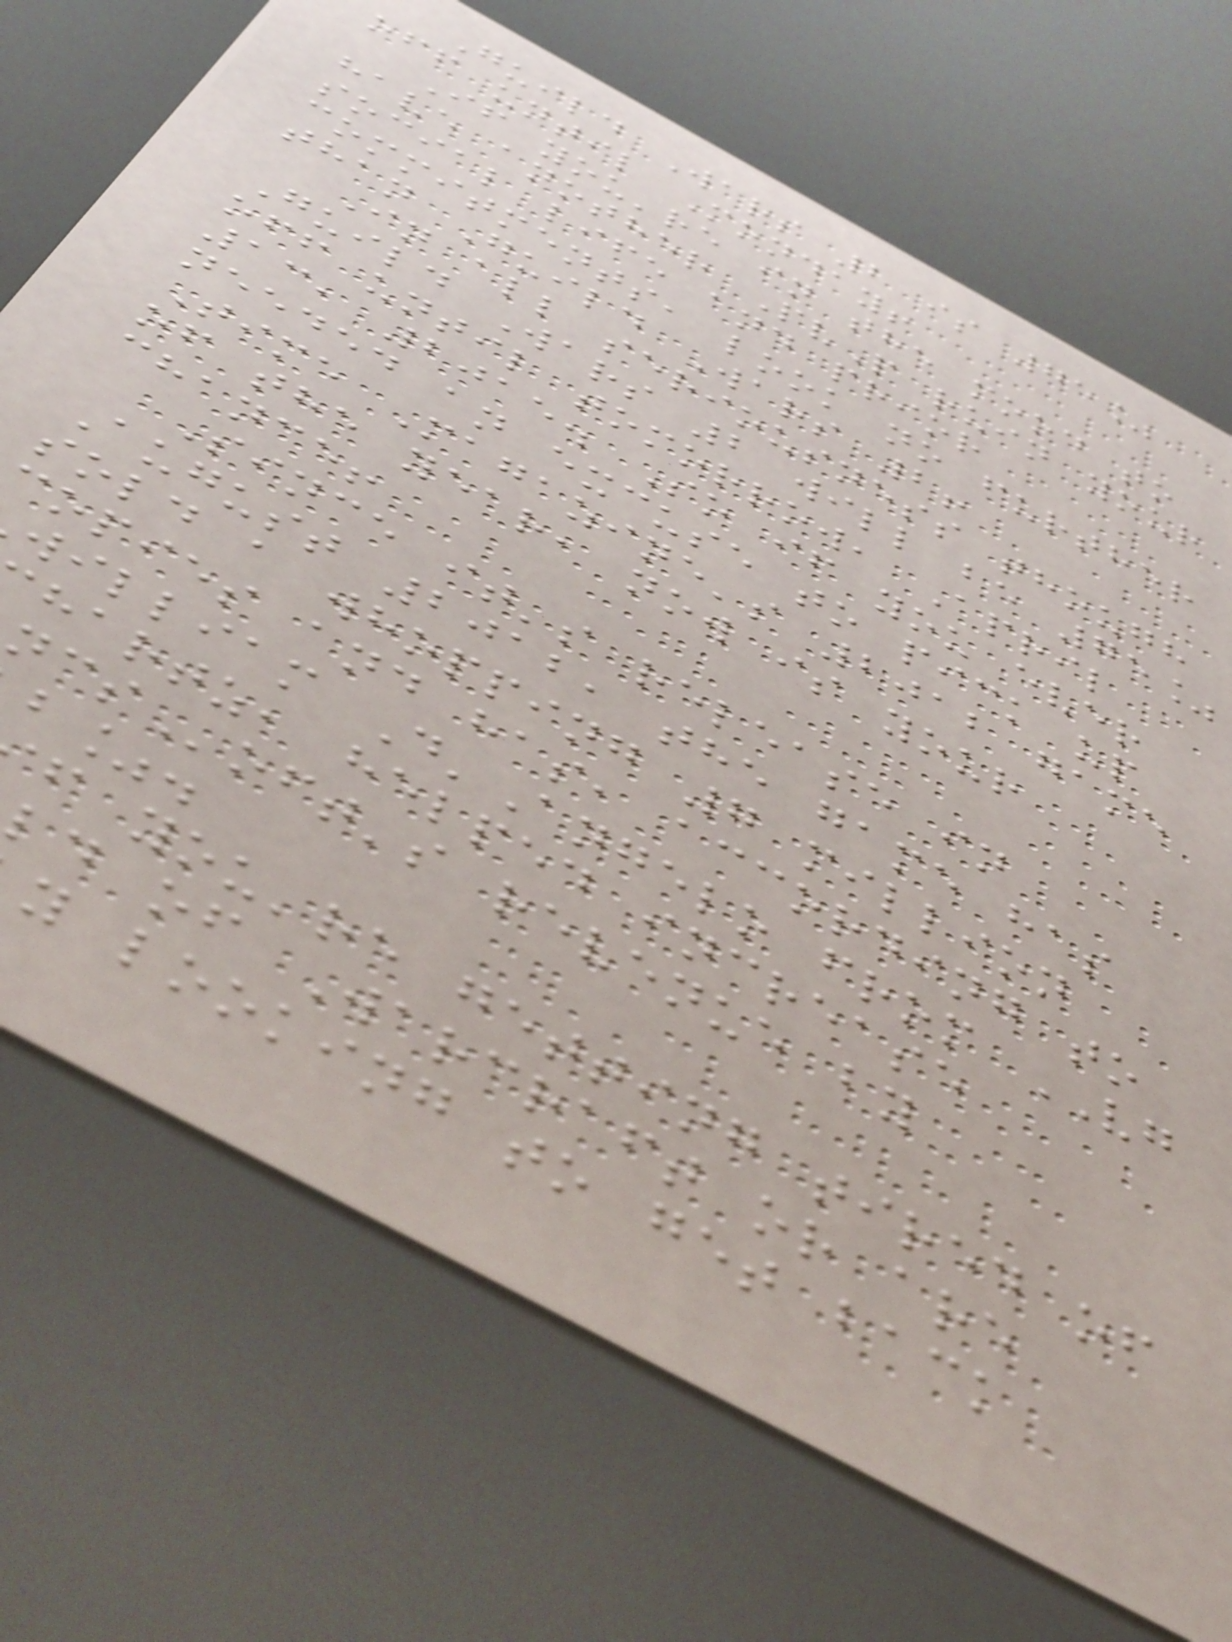Guild Wars 2 is 75%
off until Monday!
If you're in the mood to
have another PvP ruin your
social life and prior
commitments, look no further
than Guild Wars 2!
In all seriousness though
Guild Wars 2 will be 75%
off until tomorrow, April
13, 2015. So if you ever
needed an excuse to pick up
Time Magazine's 2012 game
of the year, now is your
chance!
Since it's release in
August 2012, the game has
sold a whopping 7 million
copies and has, according to
william D'Angelo from VG
hartz, helped increase
oft's revenue by
b%.
f you're getting tired of
ld of Warcraft or are
y looking to get back
